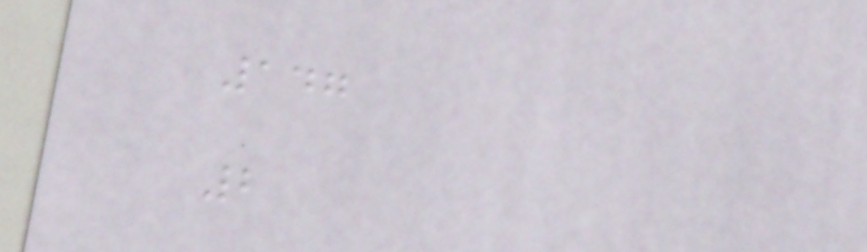147
2
